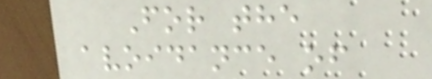For the
avoidance of
